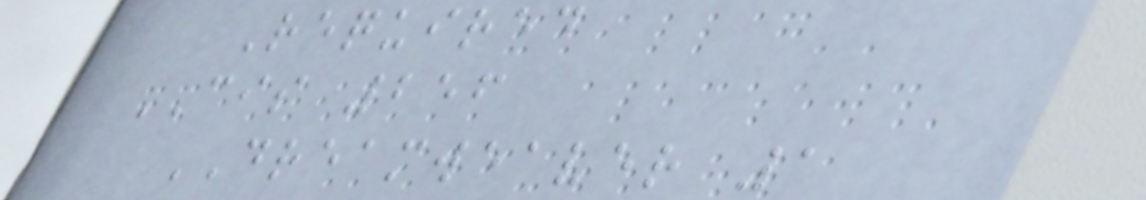Required
CIS 256
DREAMWEAVER 1
